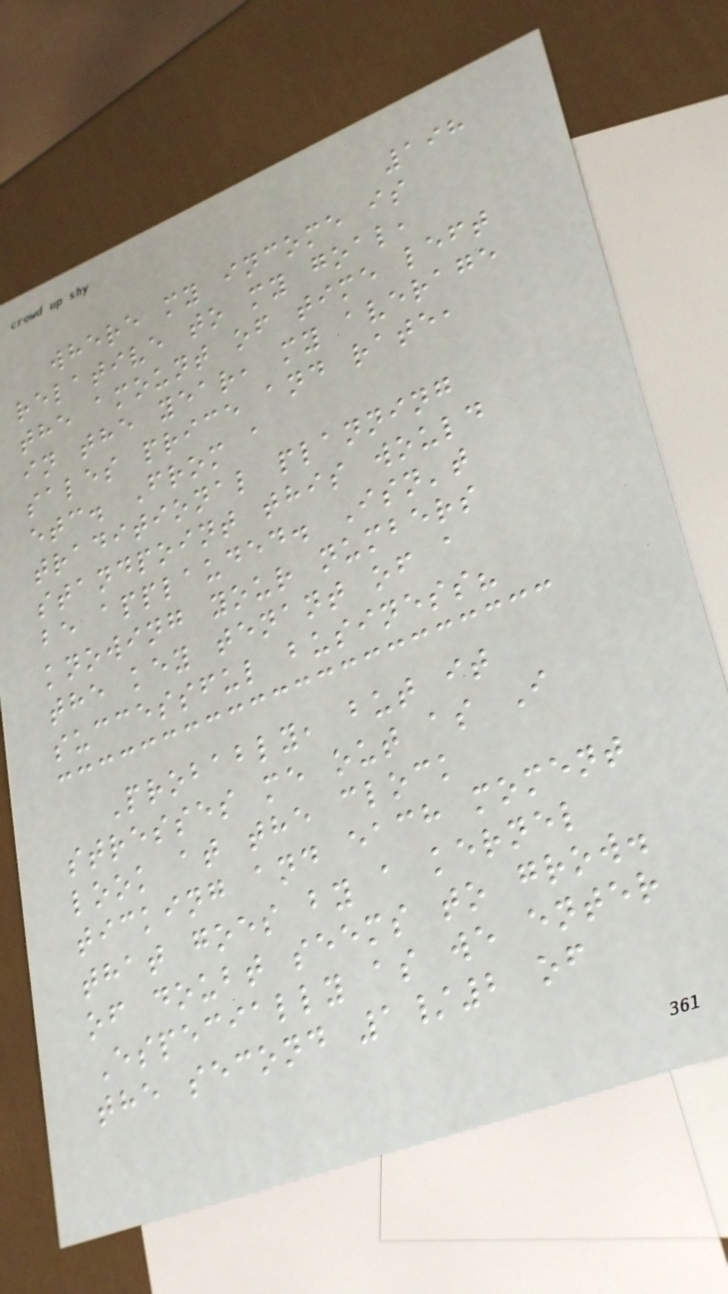198
where my income is
relative to my goal,
the amount of time left
in the year, my average
sales price and rate,
etc. From a
traditional planning
standpoint this would
be applauded. Isn't
knowing your numbers
the key tenant of a
successful business?
Probably, but it
stresses me out as I
look at the clock
ticking and each moment
that goes by a kernel
of doubt seems to grow.
Especially as we enter
the second 1/2 of
